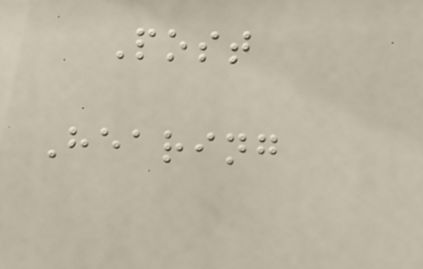Post
Hearing
